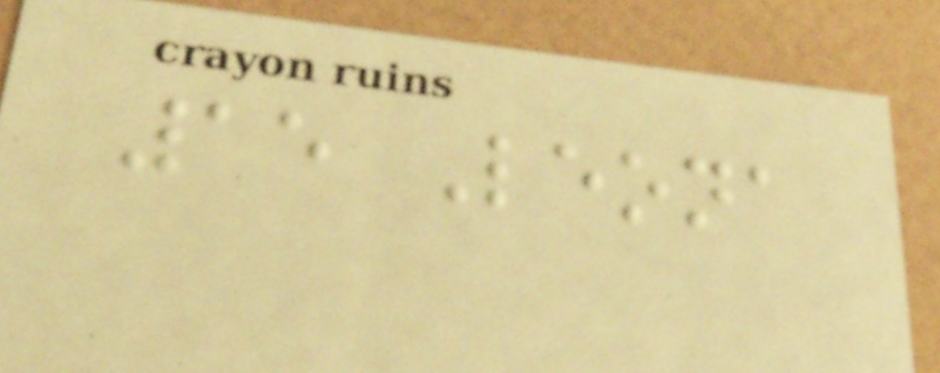15 Leona
